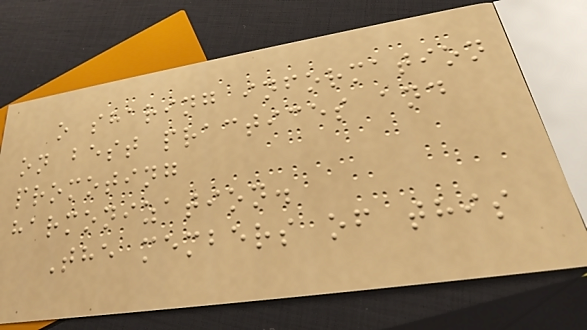o sharing information
on best practices and
promoting
harmonization.
The members of this
